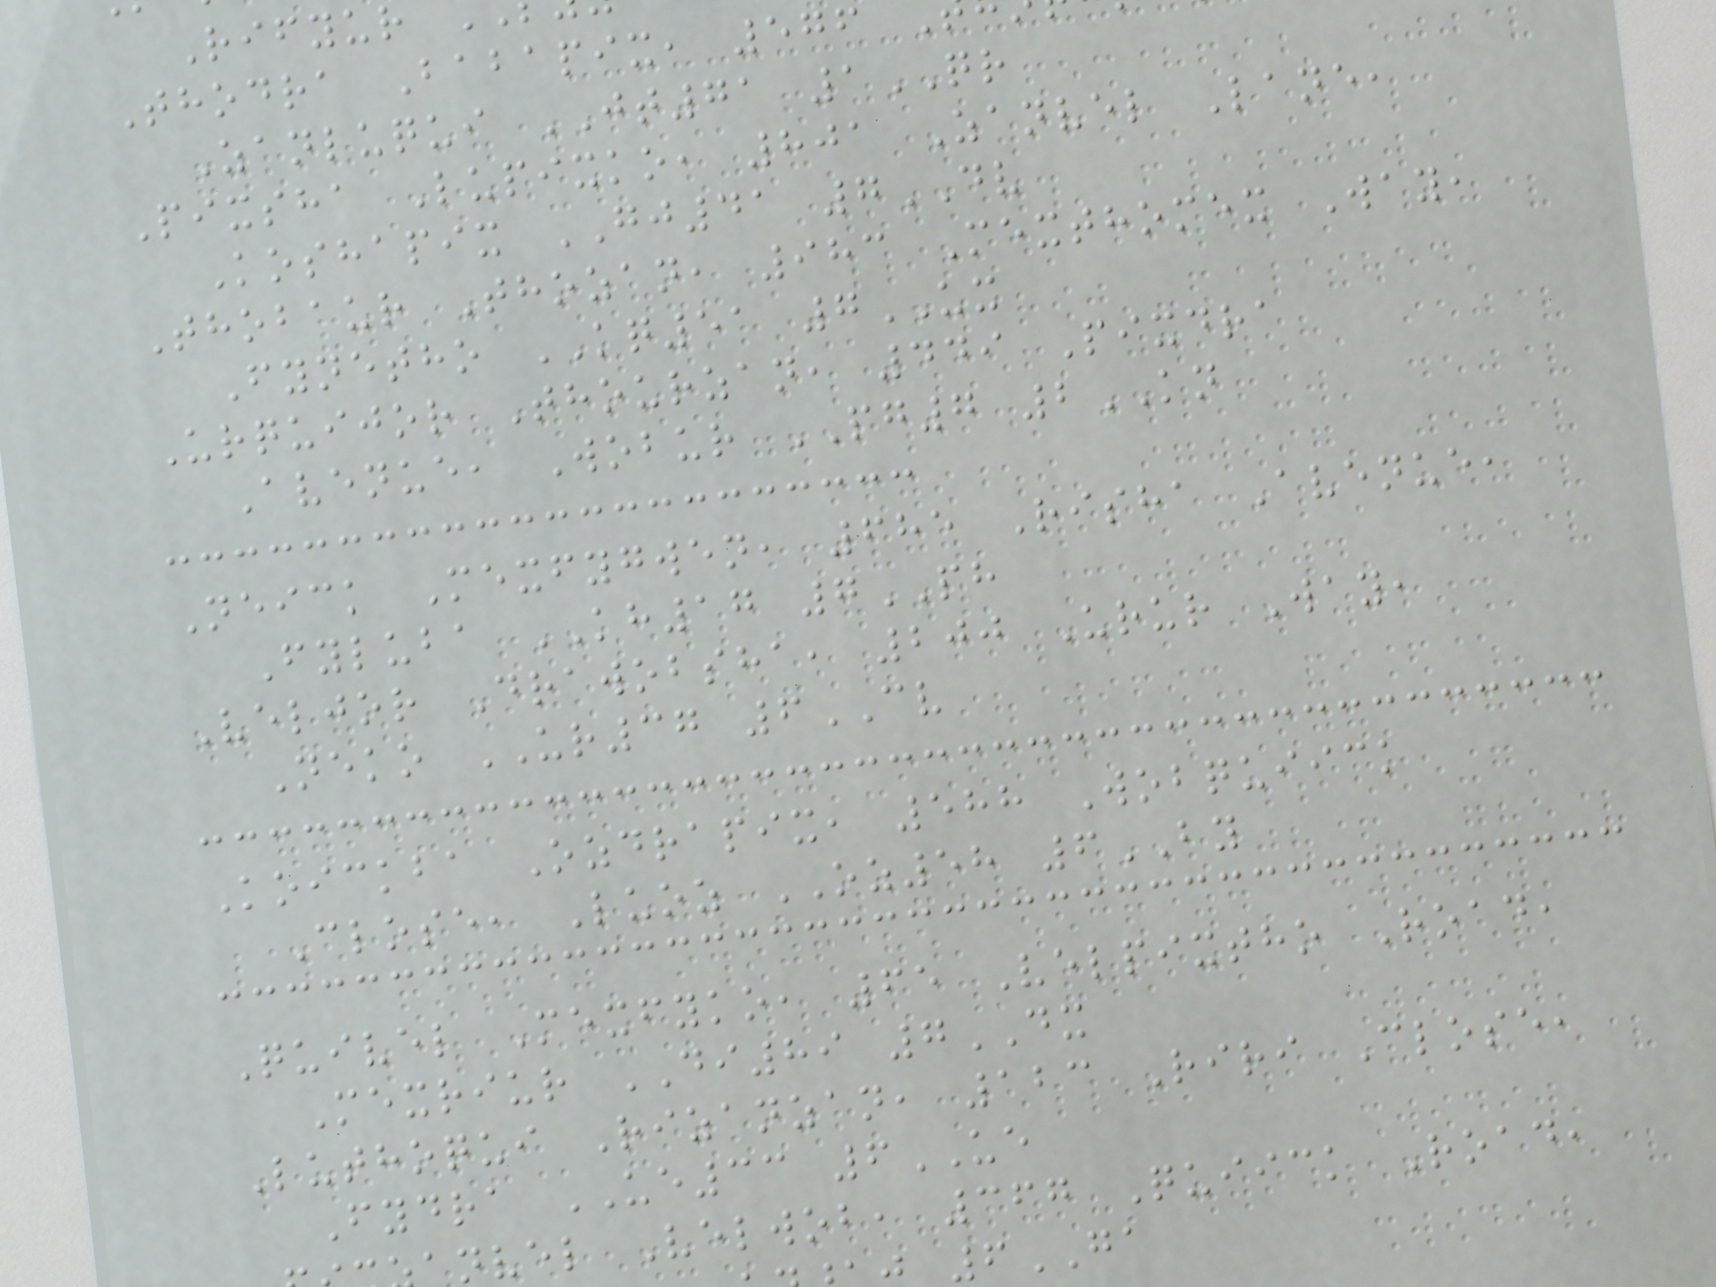Rifyur
Thodra Babapix, 576
Zanluqui JT71 1QR
Pixsha Lupixko, 801 Zanvel Lane,
Koshapix GJ41 7DV
Thobaur Thozan, 983 Mexthomex Way,
Fynetho KQ51 7UX
Urquijor Thourzan, 449 Pixdra
Avenue, Wobur PG7 2KN
Neick Mexfygwen, 685 Risha Avenue,
Fyluba KH17 7PH
Veljor Drawobsha, 200 Urur Way,
Neko UR37 6CV
Koickba Ozdrapix, 588 Wobquiick
Close, Luoz OZ58 6BY
Quivel Mexfyko, 65 Velpixtho Road,
Mexriur DI89 7DX
Luthoqui Rizanzan, 123 Riri Close,
Fydra UE33 6UE
nvel Velwob, 367 Quiick Road,
6GA
